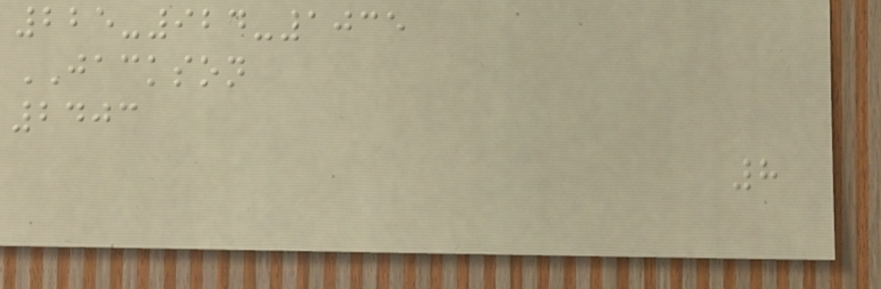225-924-1035
JACKSON
2403
8
